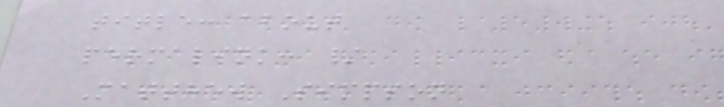title: about
permalink: /
Matthew Simpson
